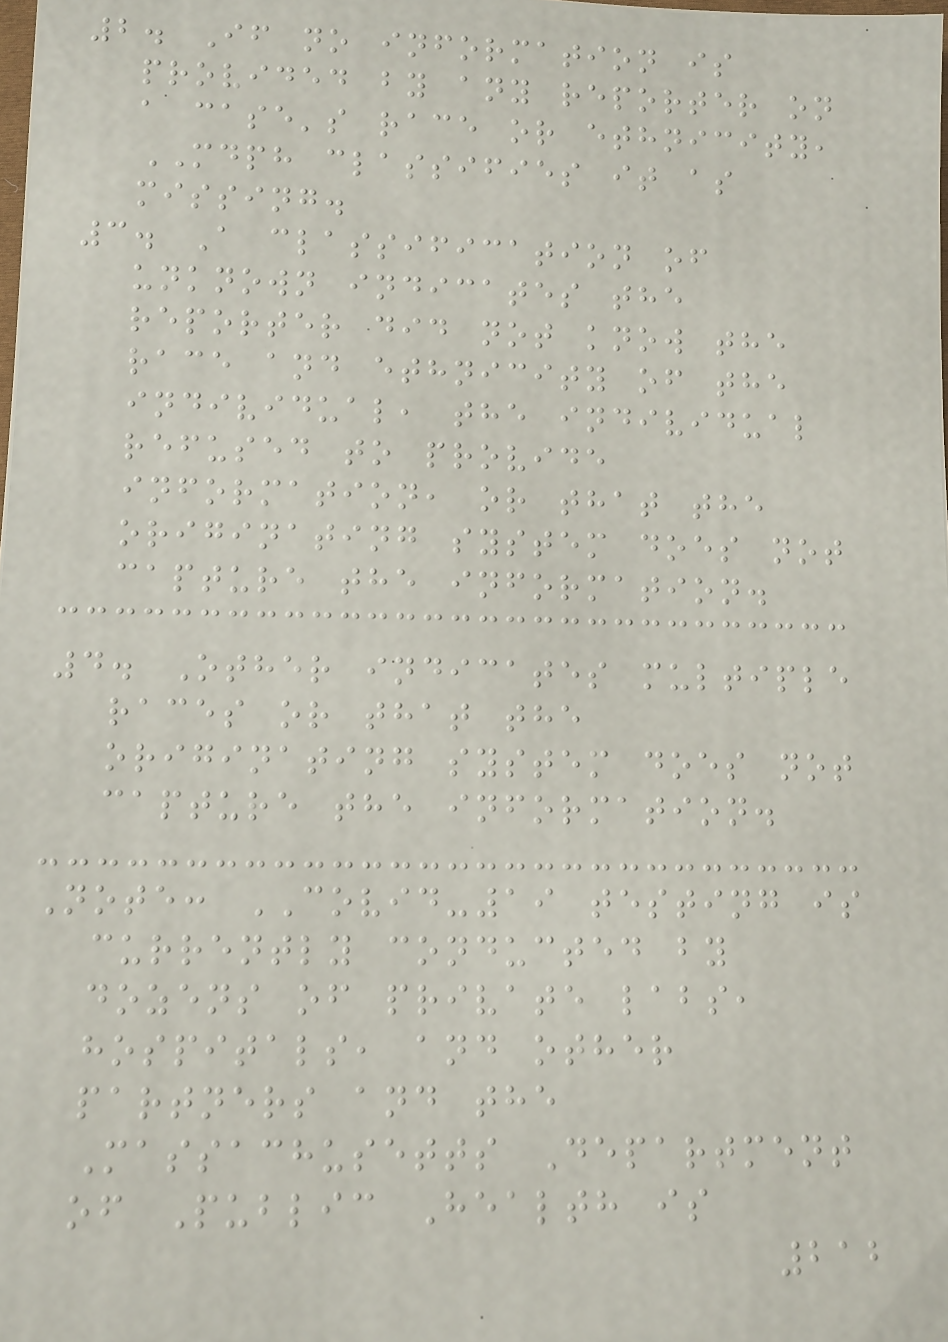2. If no information is
provided by any reporter on
a case's race or ethnicity,
MDPH classifies it as
missing.
3. A classification of
unknown indicates the
reporter did not know the
race and ethnicity of the
individual, the individual
refused to provide
information, or that the
originating system does not
capture the information.
4. Other indicates multiple
races or that the
originating system does not
capture the information.
Note: COVID-19 testing is
currently conducted by
dozens of private labs,
hospitals, and other
partners and the
Massachusetts Department
of Public Health is
212
